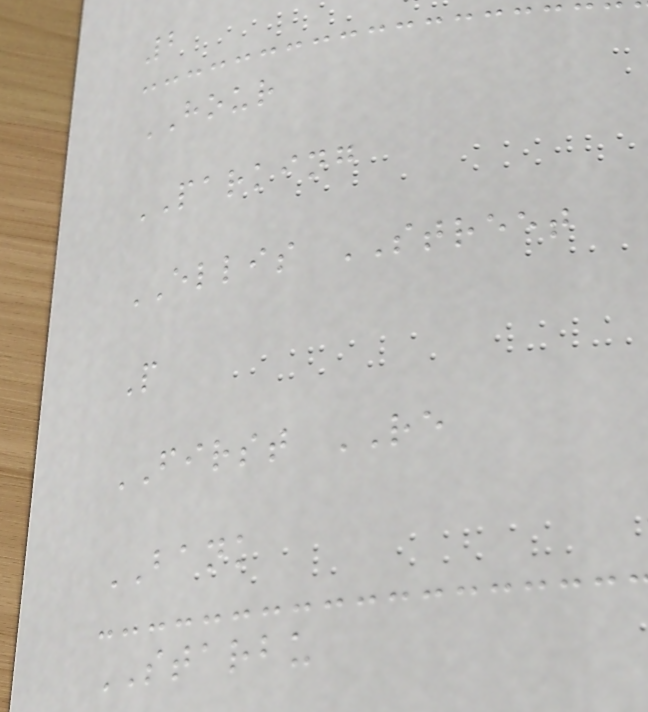2
HOUR
PARKING
ELLIS STREET
P
FIRST RE
BANK
STARBU
